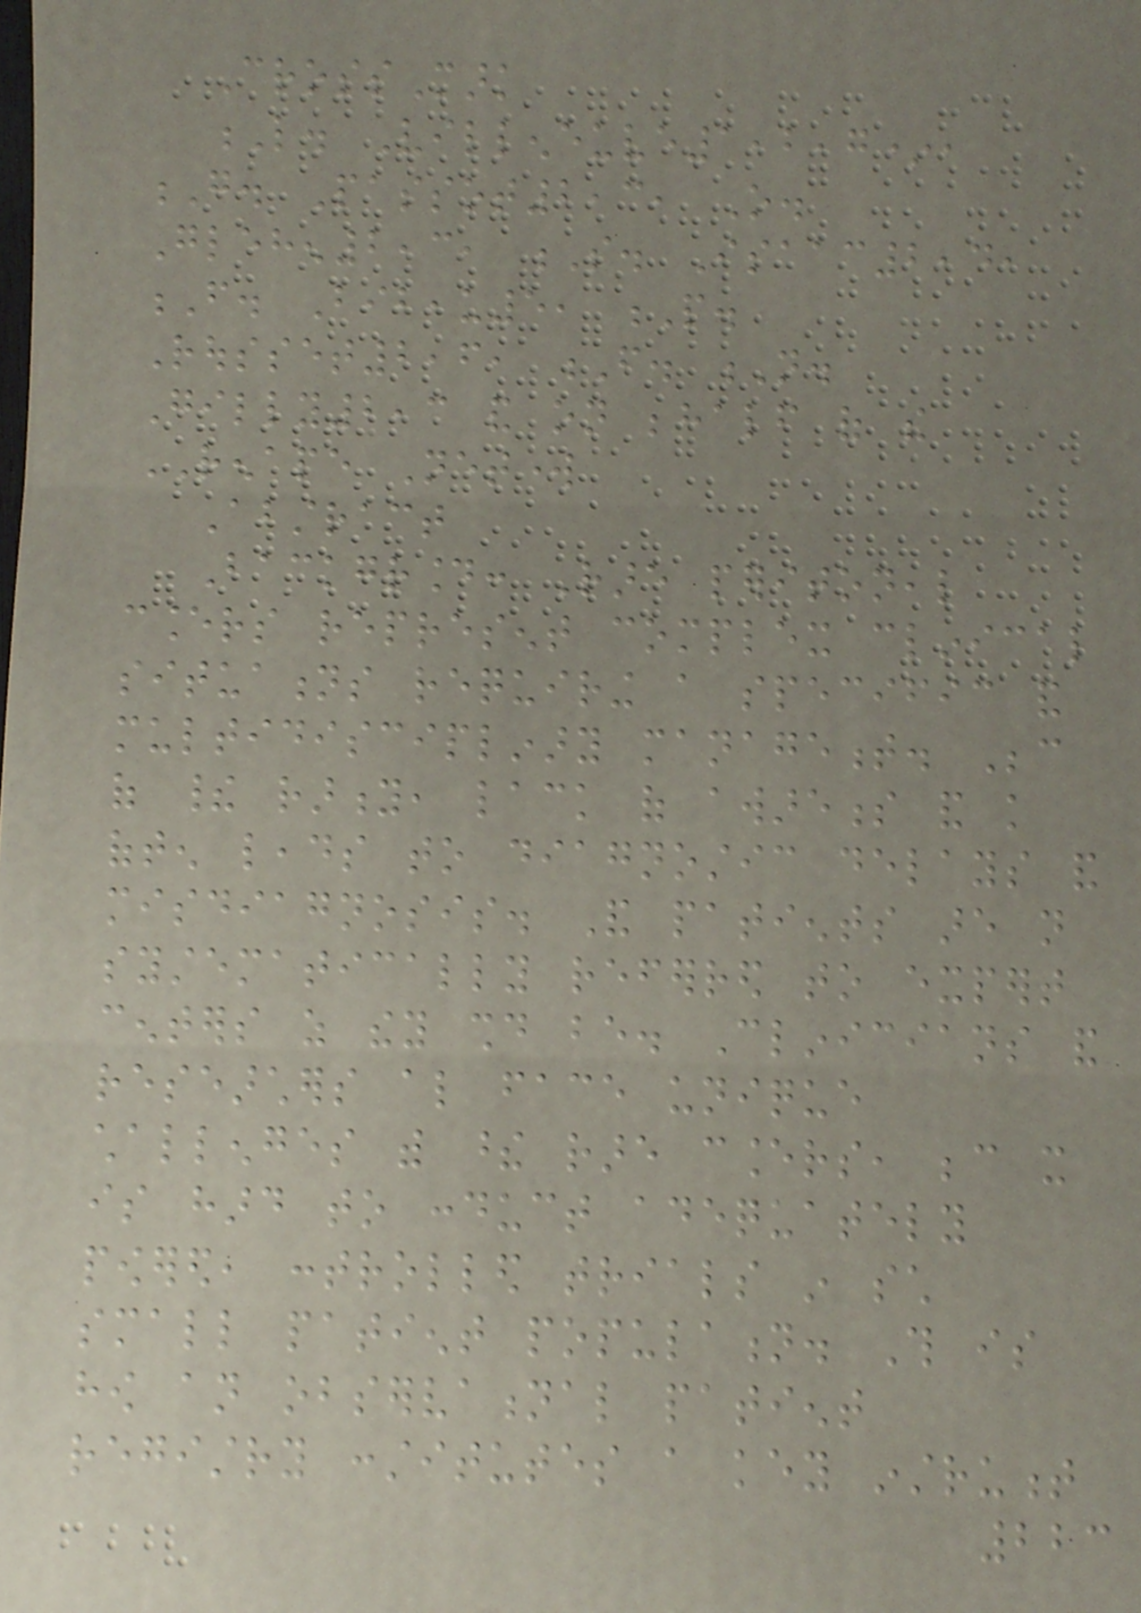CrossMark
L. Villeneuve1,2,7*,
G. Passot2,3, O.
Glehen2,3, S. Isaac2,4,
F. Bibeau5, P.
Rousset2,6, F. N.
Gilly2,3 and on behalf of the
RENAPE Network
Abstract
Background: Rare peritoneal
cancers represent complex clinical
situations requiring a specific and
multidisciplinary management. Because
of their rarity, lack of awareness and knowledge
often leads to diagnostic delays and
misdiagnosis. And patients are not
systematically referred to expert
centers as they should be. Clinicians and
researchers also face unique
challenges with these rare cancers, because it
is hard to conduct adequately
powered, controlled trials in such
small patient population. This is
how an observational patient
registry constitutes a key instrument
223
